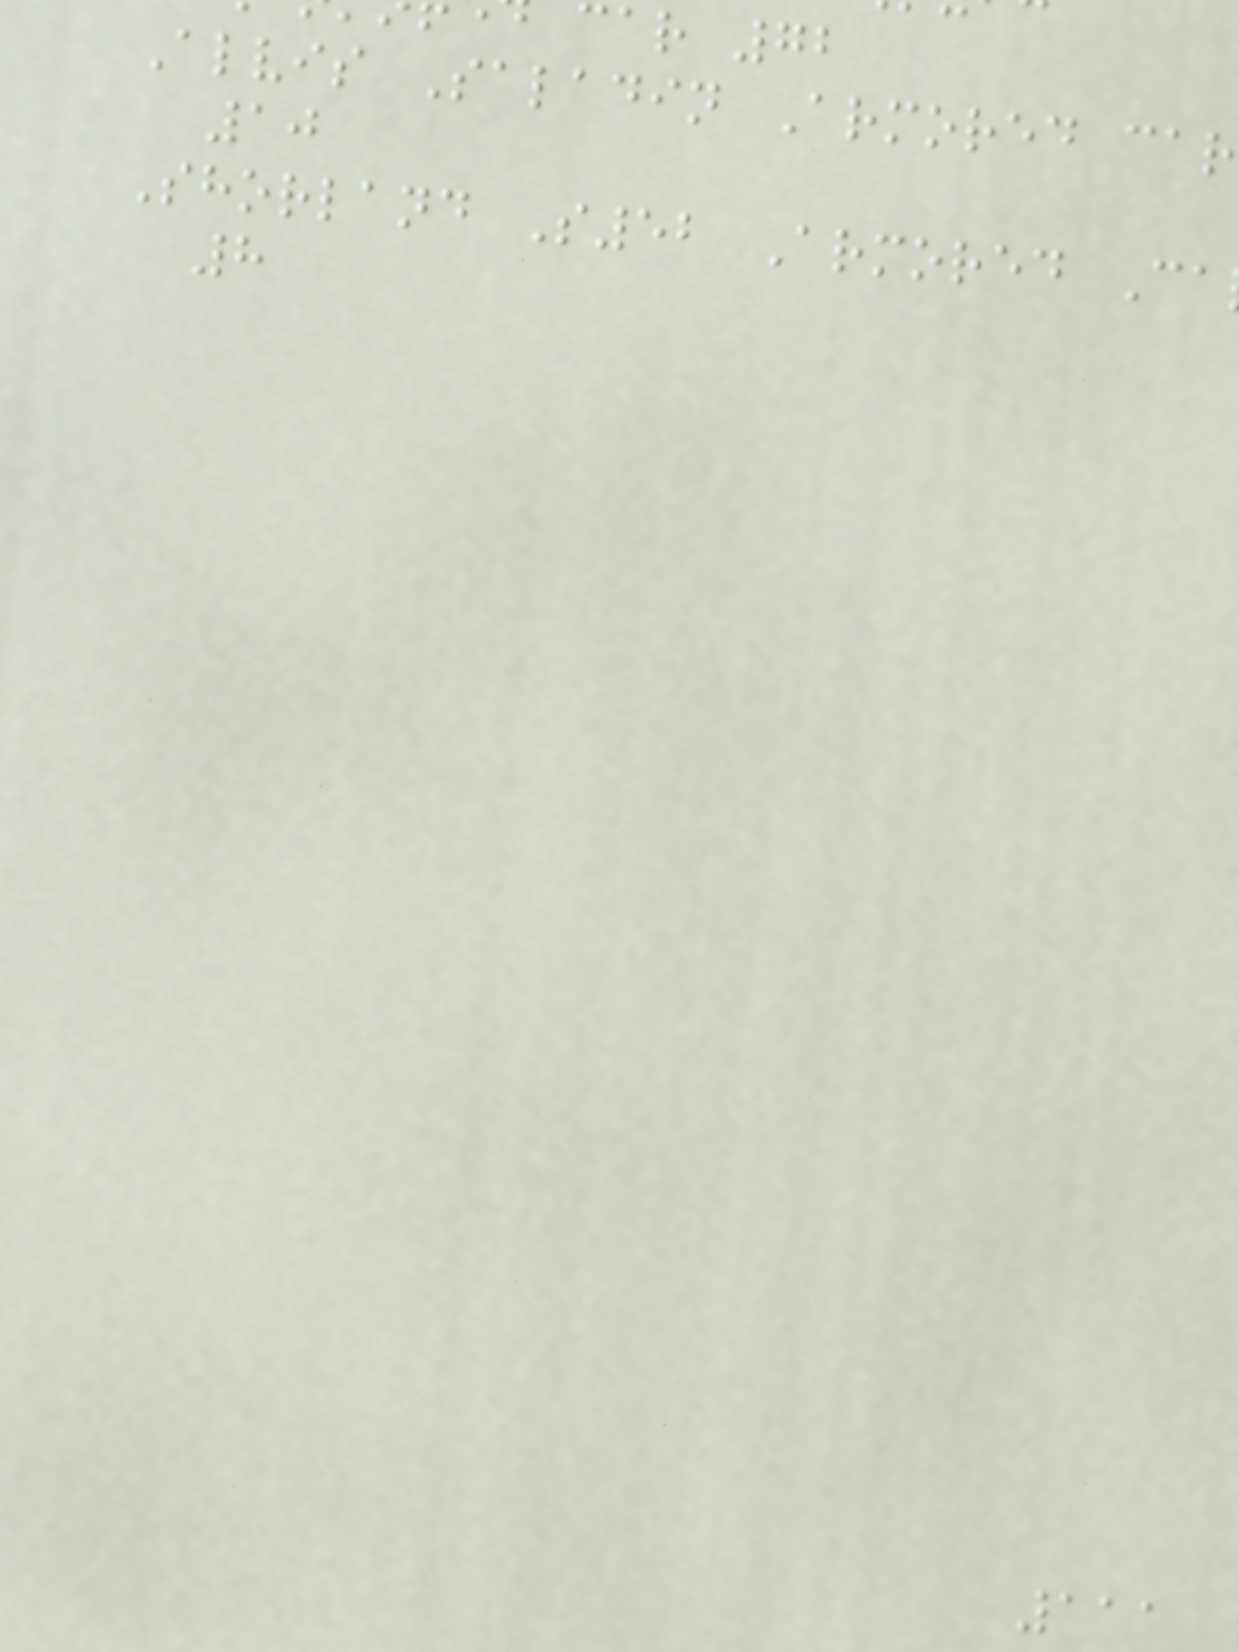car 72
Alvis Saladin Armored car
10
Shorland S52 Armored Ca
8
111
